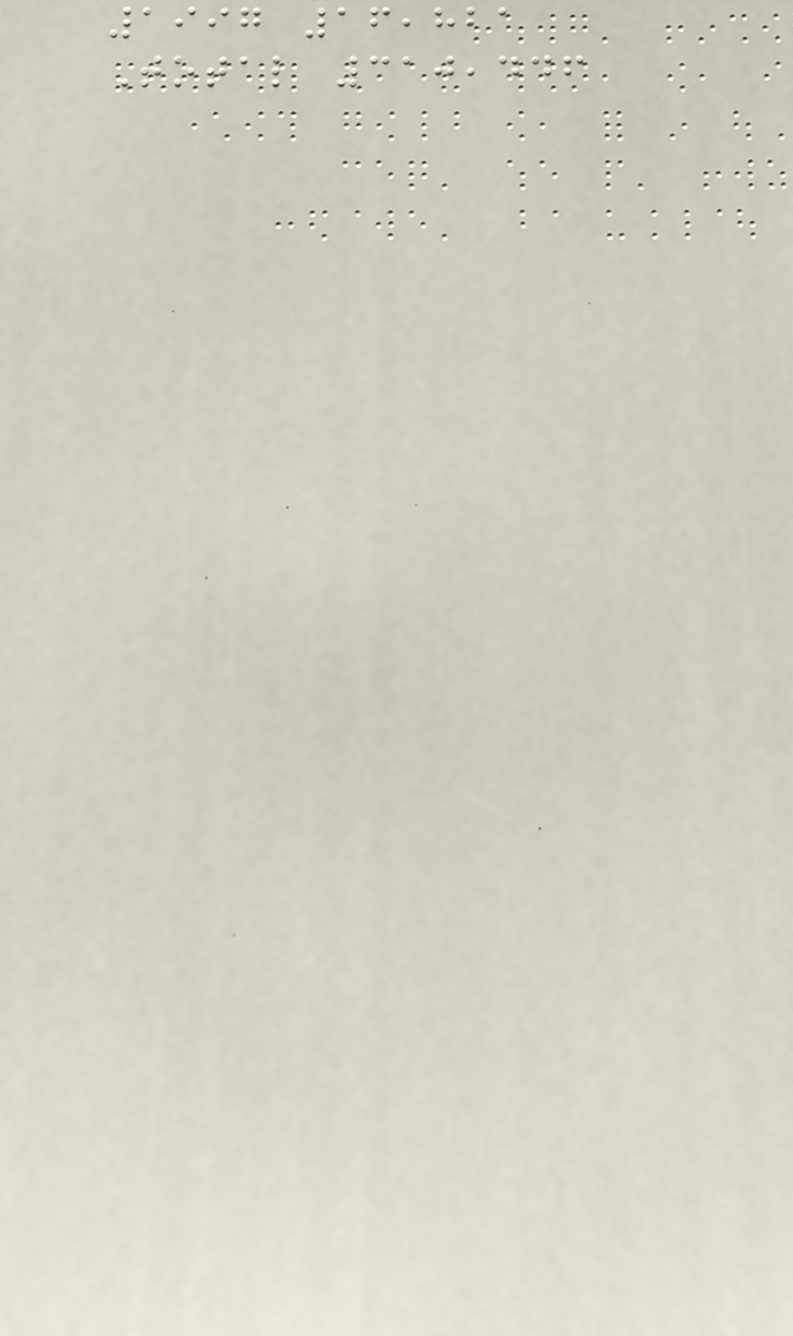1997 16,821
Total 310,446
